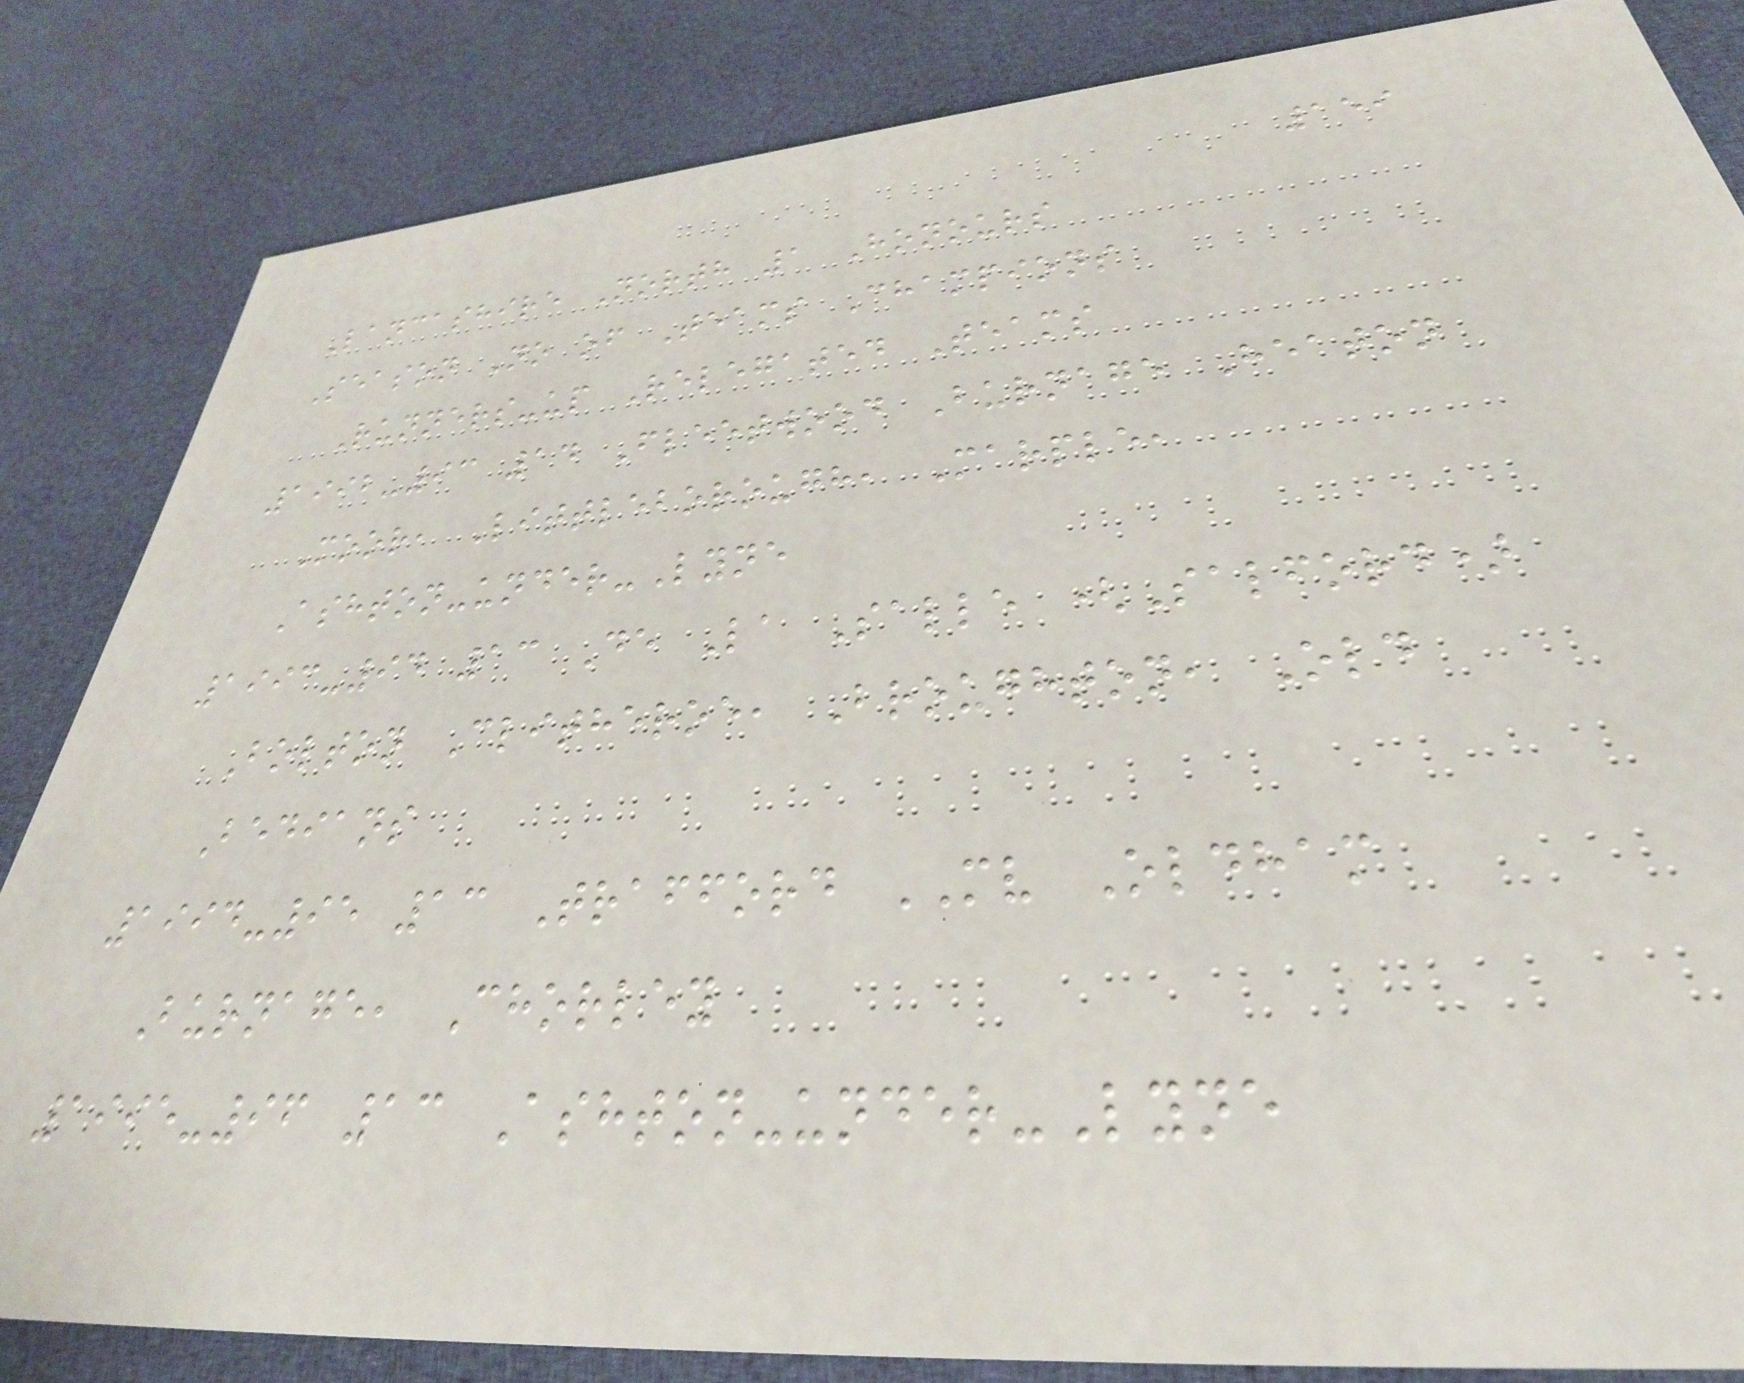159
Lancashire North 1 Honours
Season No of Teams Champions
Runners-up Relegated Teams
1992-93 14 Fleetwood Burnage Heaton
Moor, Littleborough, Marple,
Ashton-under-Lyne
1993-94 13 De La Salle (Salford)
Bolton Clitheroe, Broughton, Old
Bedians
1994-95 13 Trafford MV Oldham
Burnage, Chorley
1995-96 13 Ashton-under-Lyne
